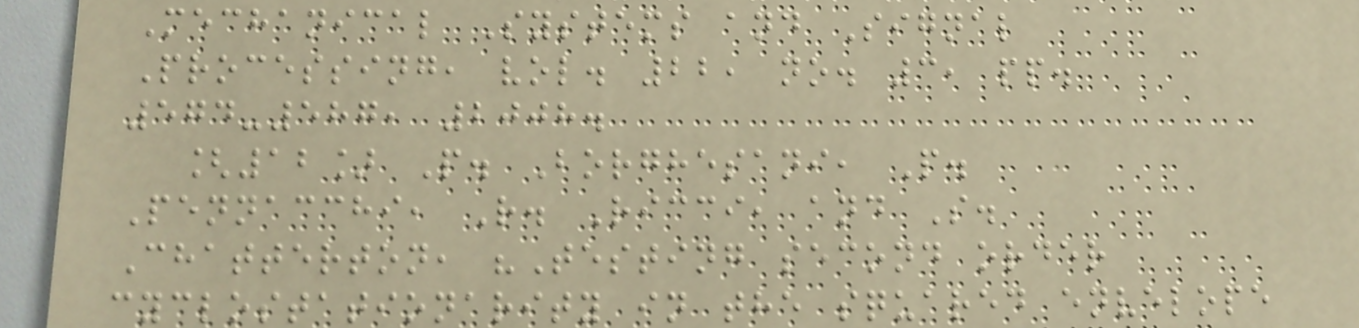Mechanical Systems and Signal
Processing, vol. 22, no. 3, pp.
574-587, 2008.
[12] P. Borghesani, P.
Pennacchi, R. Ricci, and S.
Chatterton, "Testing second order
cyclostationarity in the squared envelope
